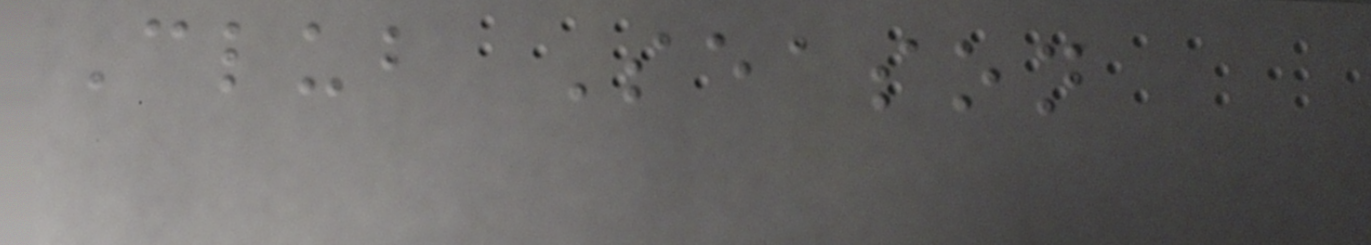Club Season
